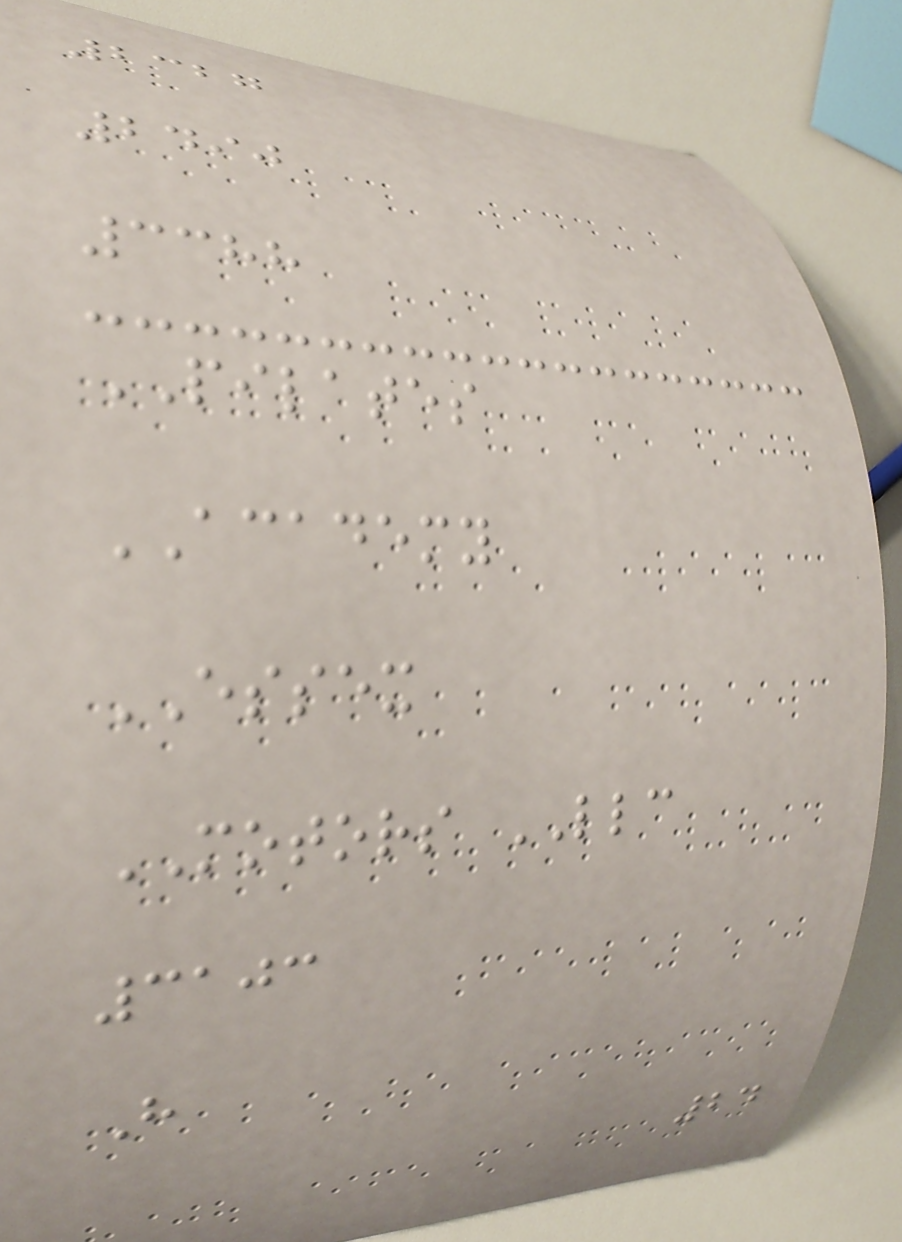2327
2490
3388
PILATES
ACADEMY
ESSEX
MOTORS LLC
3103
H
24
